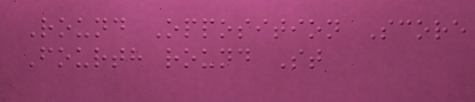Round Opposition Score
Fourth round St
